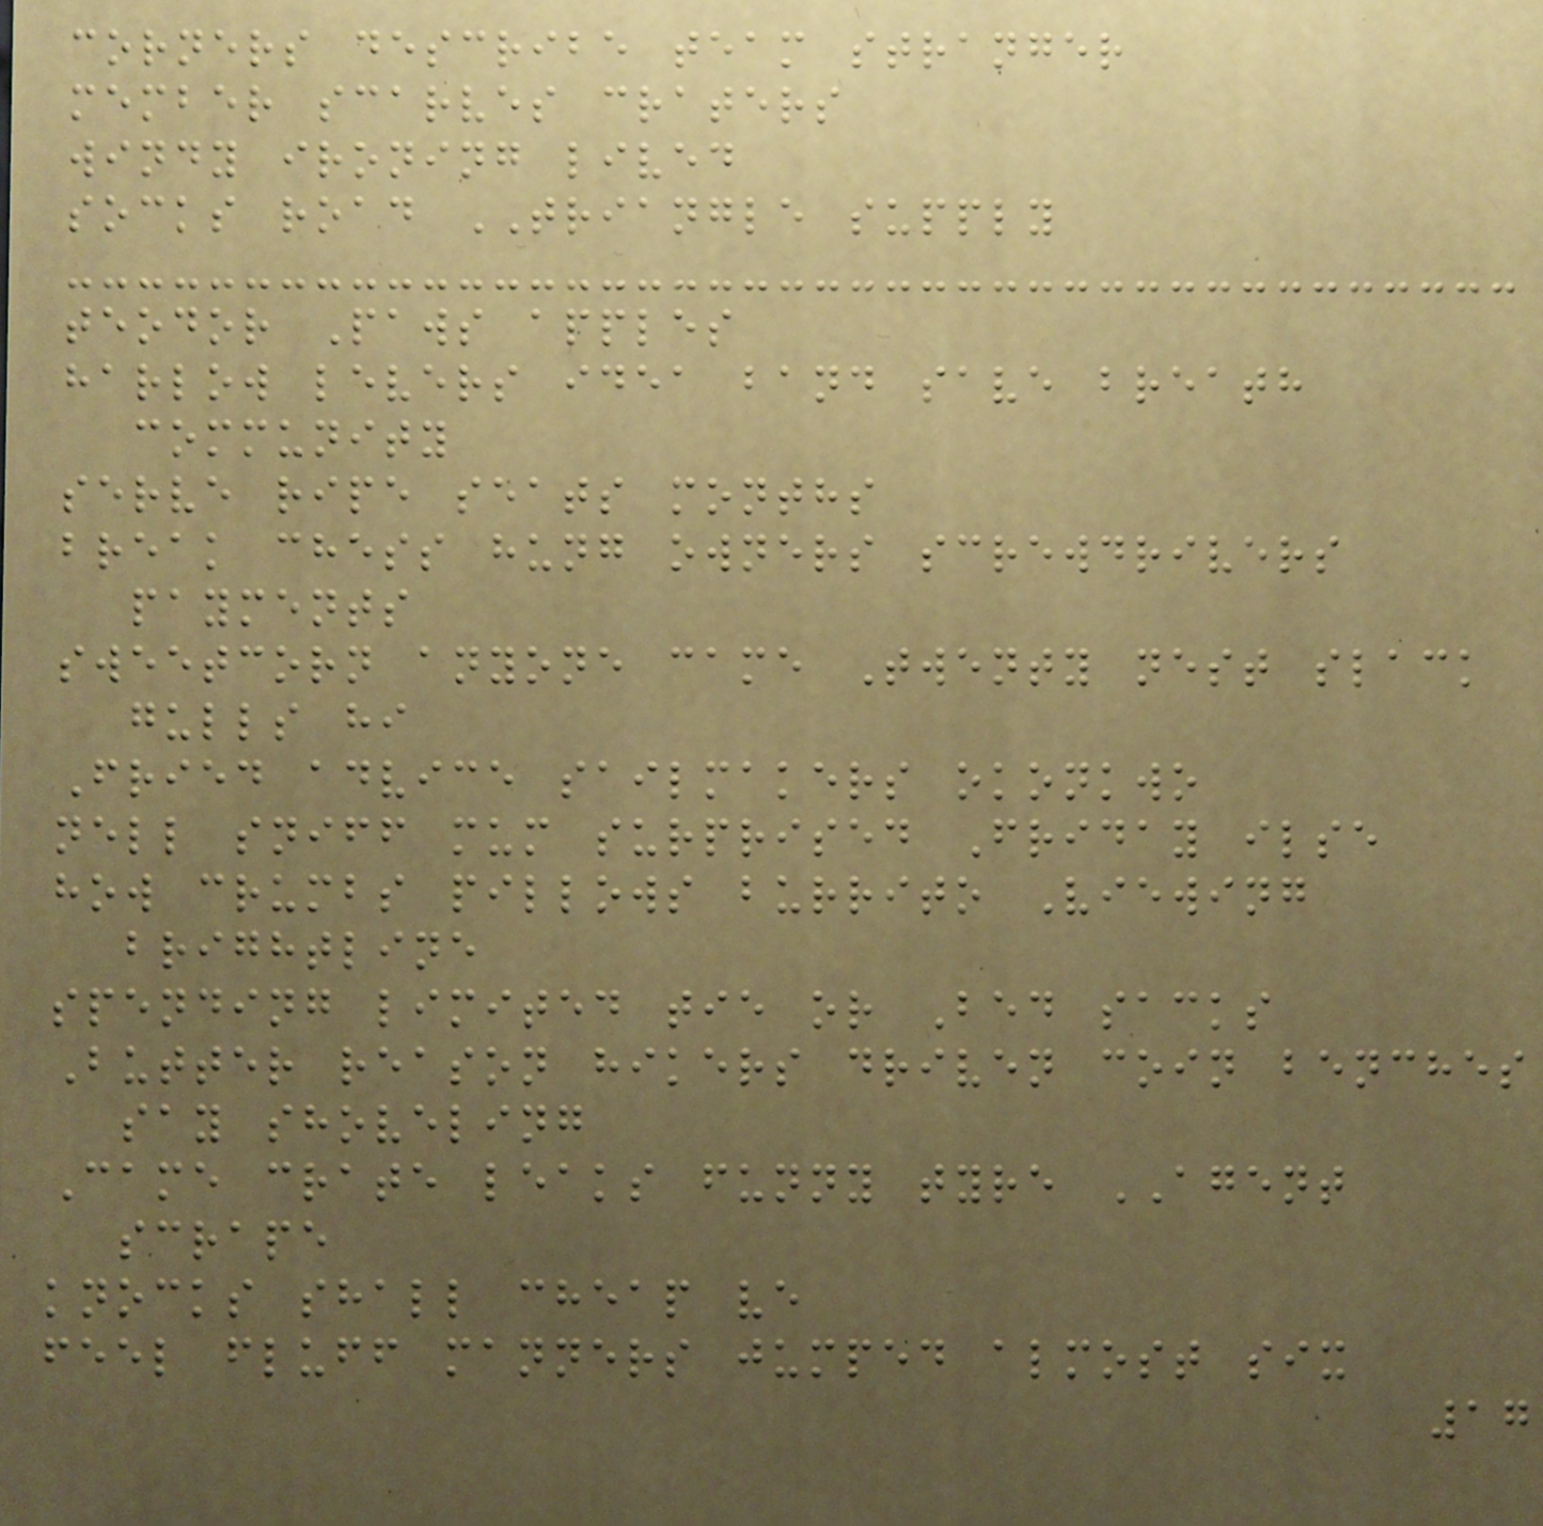corners describe team stranger
member scarves craters
windy ironing lived
socks road TRIANGLE supply
teodor Paws apples
harlow levers idea band save breath
community
serve ripe seats months
break chess hung owners screwdrivers
payments
sweetcorn anyone came Twenty nest slack
gulls hi
Fried advice sailmakers okonkwo
nell sniff mum surprised Friday ilse
how crumbs pillows burrito Viewing
brightline
spending limited tie or Bed sacks
Butter reason hikers driven coin benches
say shoveling
Came crate leaks funny tyre AGENT
scrape
knocks shall cheap ve
feel fluff manners jumped almost six
17
